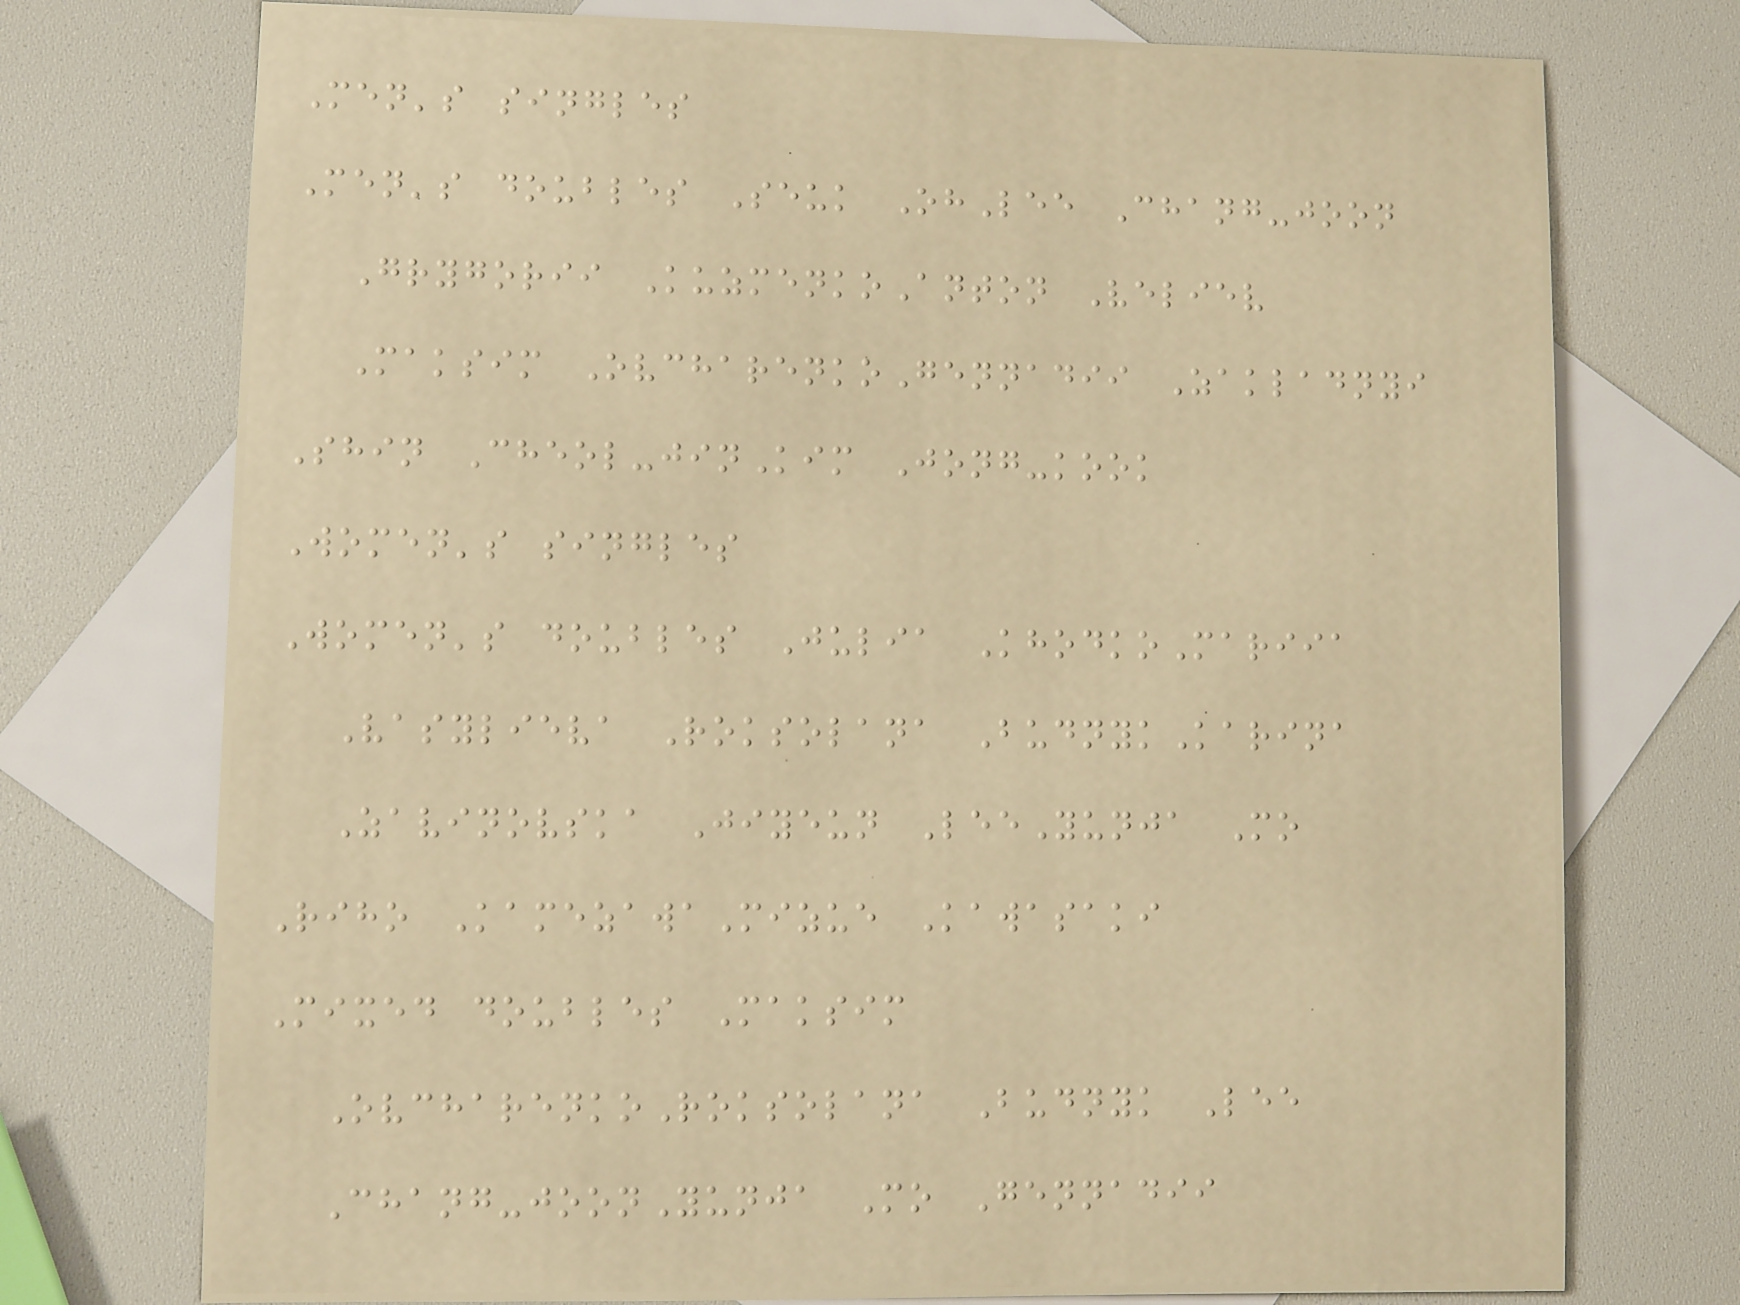Men's singles
Men's doubles Seuk OhLee Chang-joon
Grygorii KuzmenkoAnton Veliev
Maksim OvcharenkoGennadii Zakladnyi
Shin Cheol-jinKim Jong-kook
Women's singles
Women's doubles Julia KhodkoMariia
Vasylieva Roksolana BudnykKarina
Zavinovska Jiyeun LeeYunja Mo
Riho KamezawaMizue Kawasaki
Mixed doubles Maksim
OvcharenkoRoksolana Budnyk Lee
Chang-joonYunja Mo Gennadii
